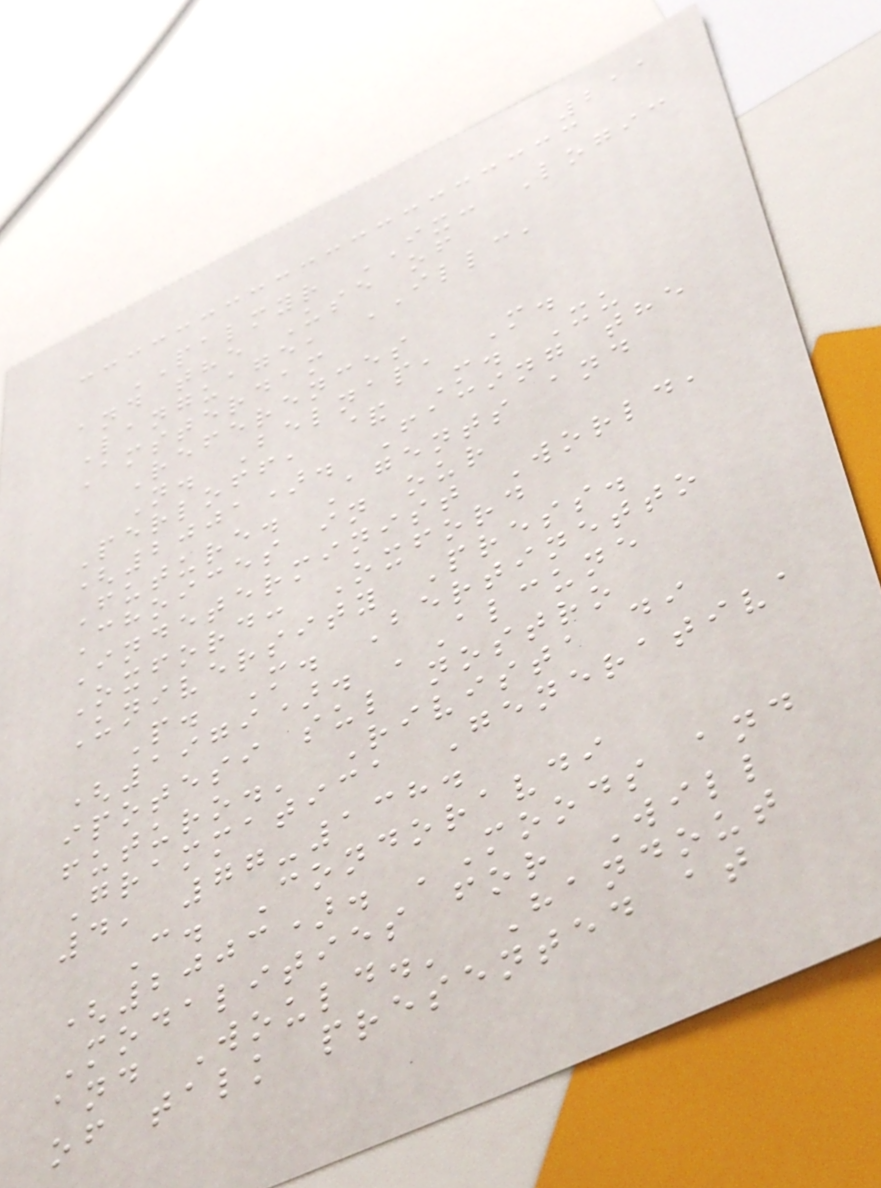211
PALMYR IX: Logic
and the Use of
Language, ILLC,
Amsterdam
References
N. Belnap, M.
Perloff, & M. Xu
(2001). Facing the
Future. Agents and
Choices in our
Indeterminist World,
Oxford: Oxford
University Press.
P. M. Bertinetto
(1979). 'Alcune
ipotesi sul nostro
futuro.' Rivista di
Grammatica Generativa
4, 77-138.
C. Condoravdi
(2003). 'Moods and
Modalities for Will
and Would.' Handout
of talk presented at
